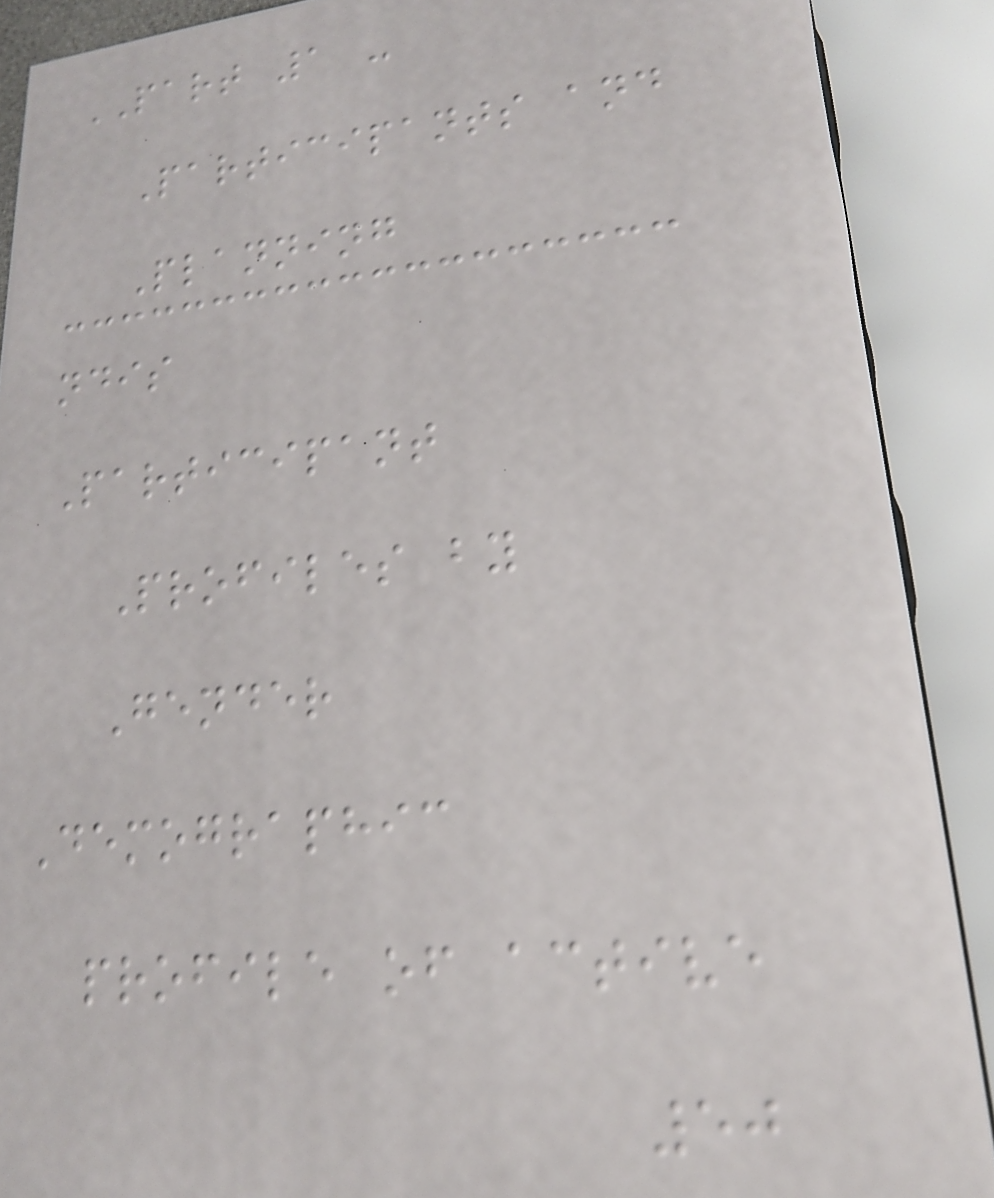PART 1 -
Participants and
Planning
ndis
Participant
Profiles by
Gender
Demographic
profile of active
50
